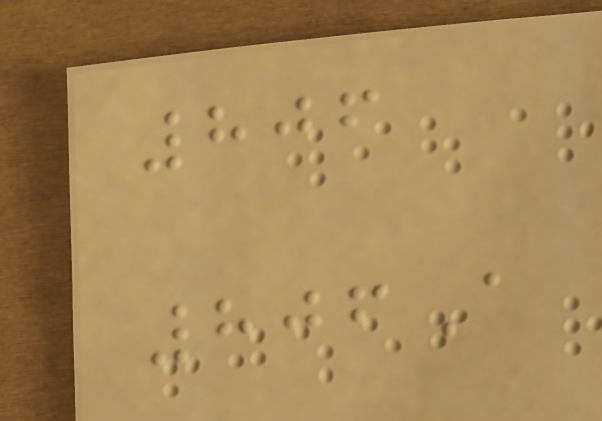806
806A
